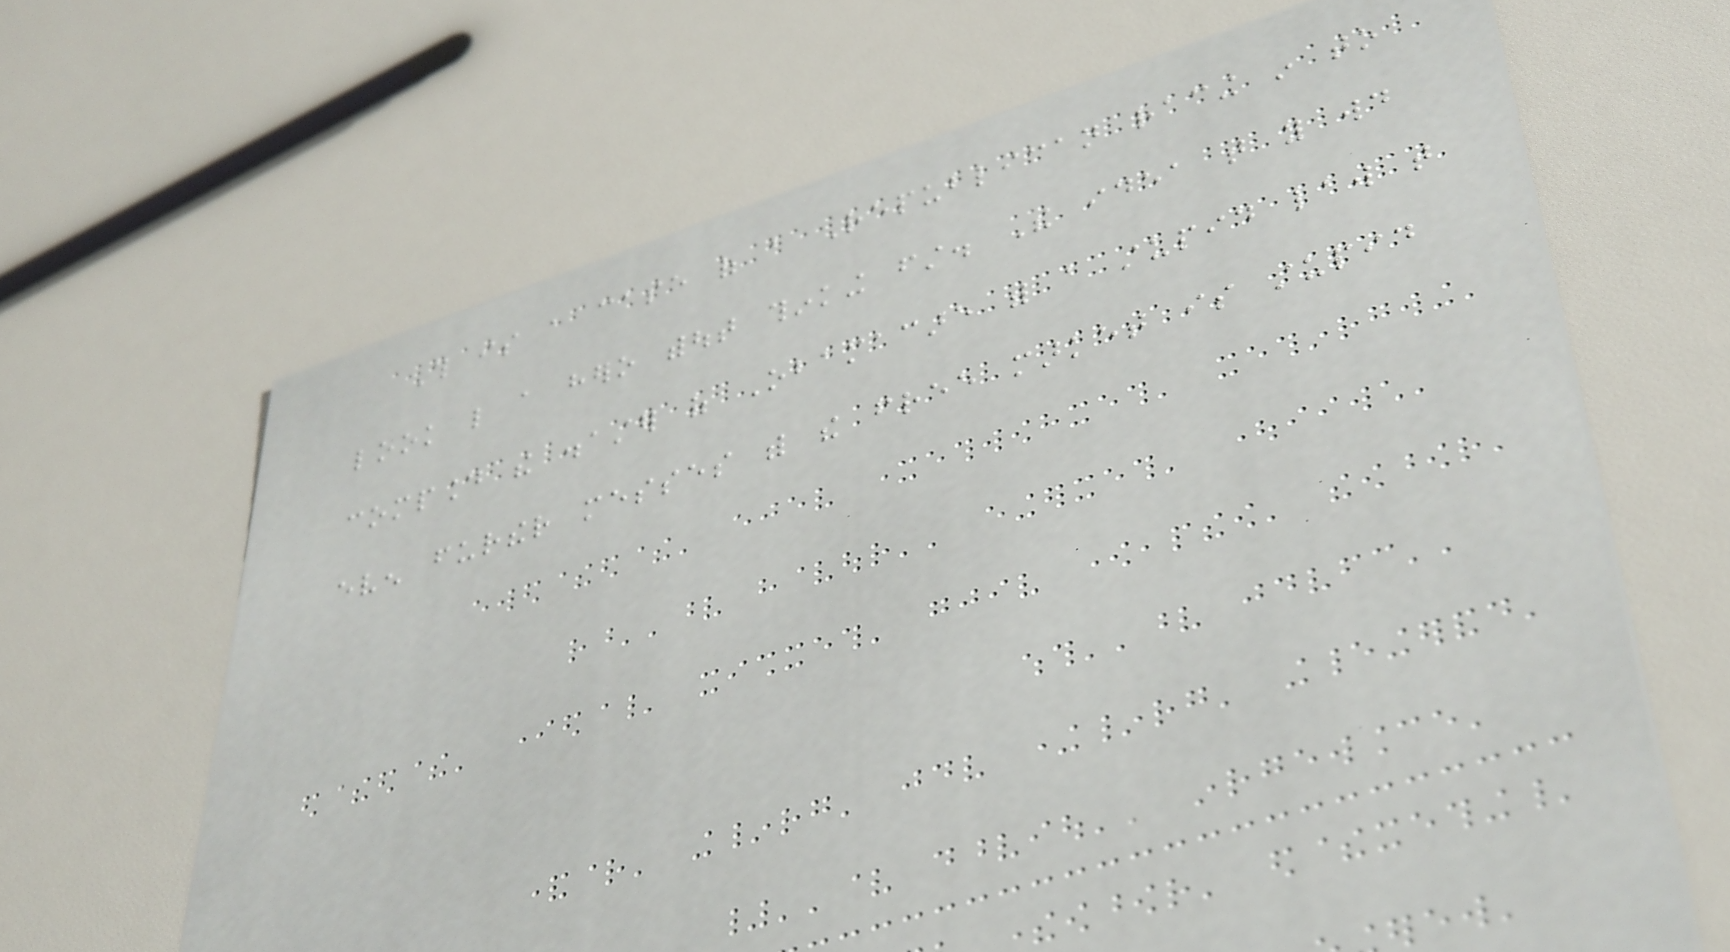This is a case of a Republican racing in to
look like a hero without thinking first. The idea that you would
compound the disaster of Obamacare with a stupid law that
even further messes with the free market is stupid
